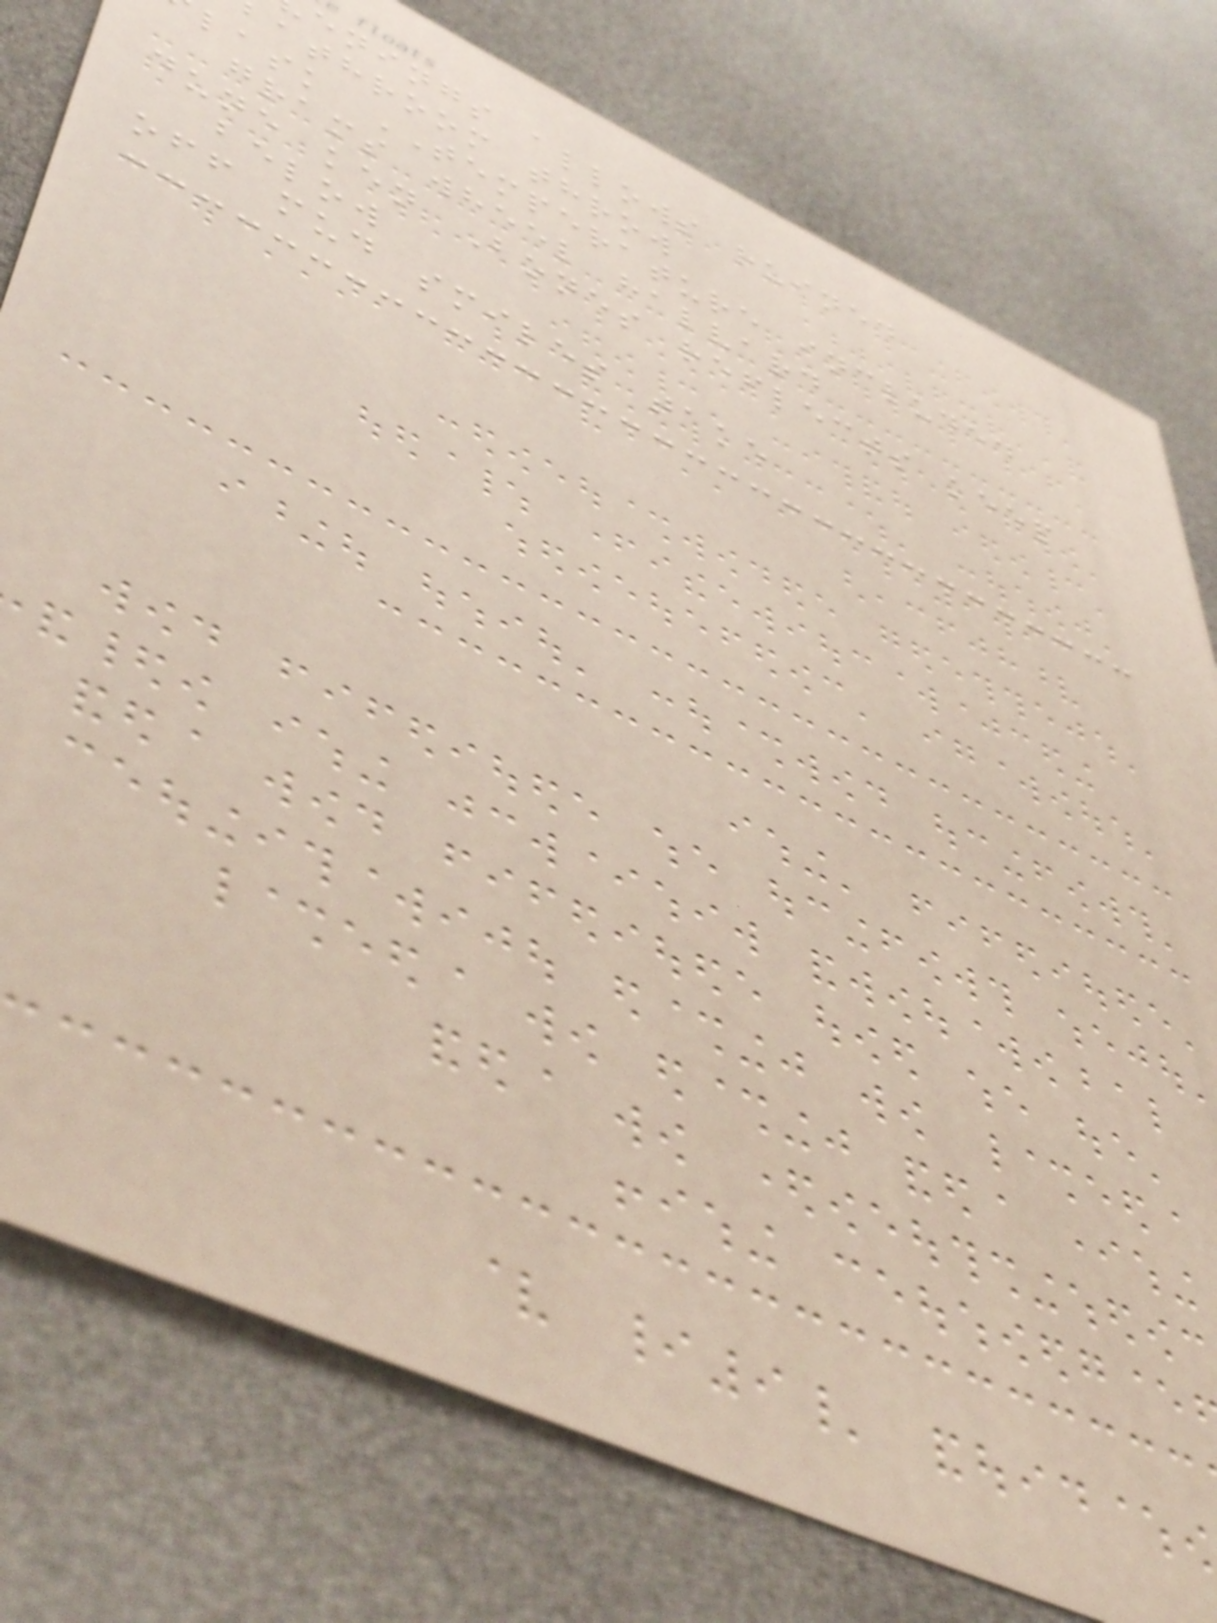enings allows ruined
athroom throw
lask TEMPERATURE included
grams wheel halvard
dune ken Bones reflects keep
below
off mud smiles take
